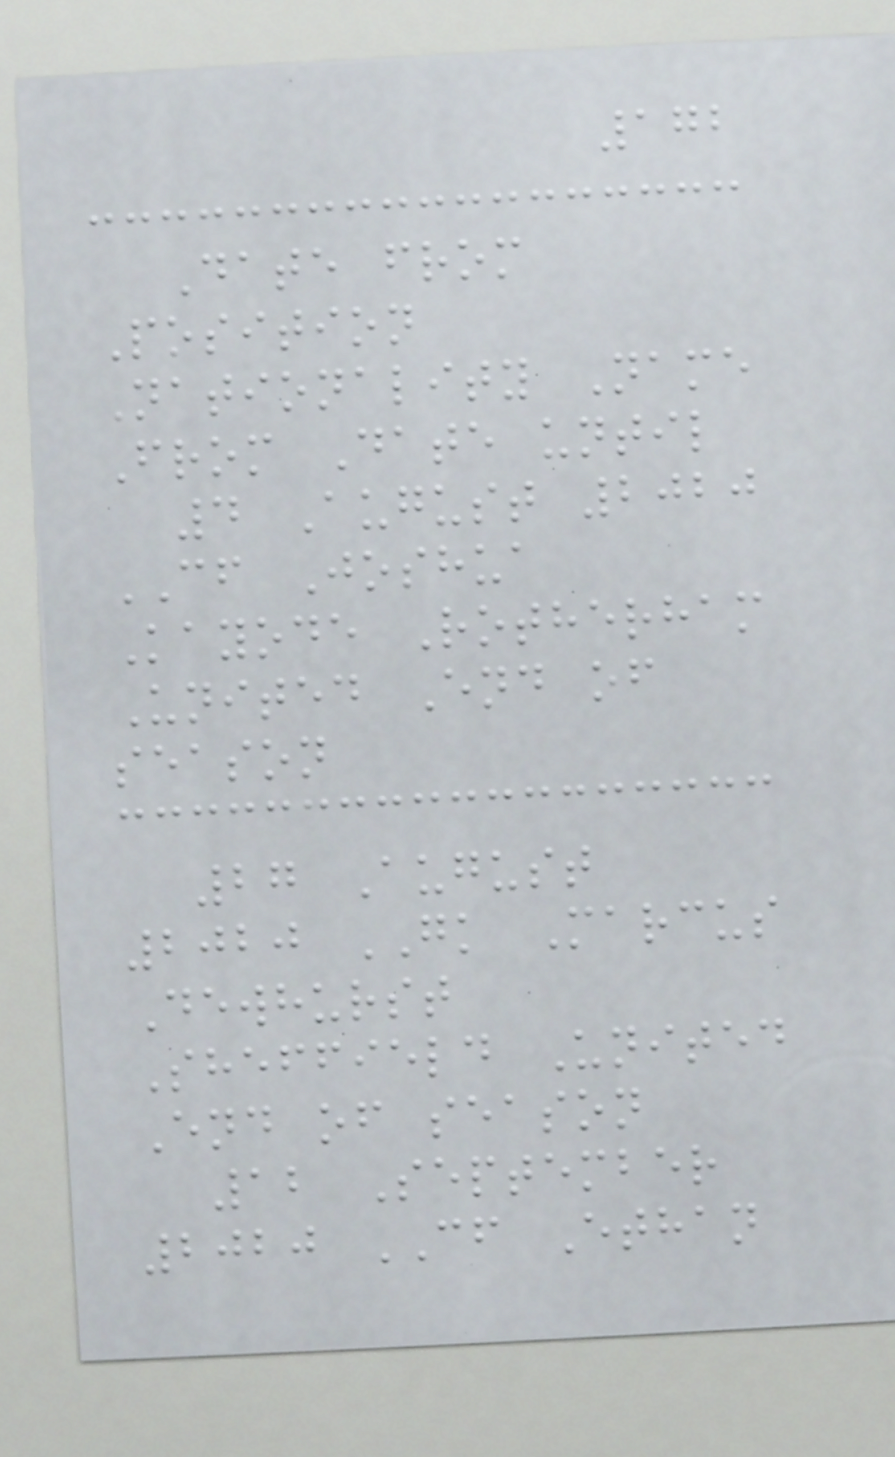172
Date from
Position
Nationality Name
From Date until
4 August 2020
CF Joshua
Kayode Rotherham
United End of
season
27 August
2020 GK Marcus
Dewhurst
Sheffield United
End of season
12 September
2020 CF Ethan
